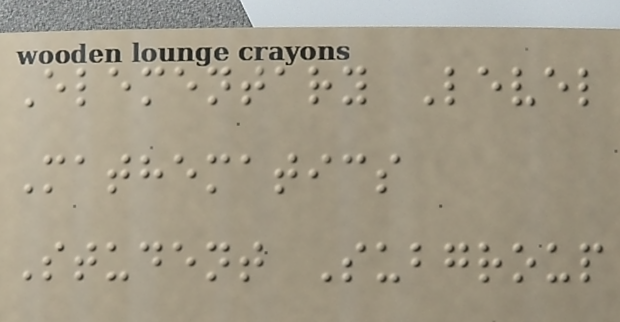Elementary Level
Mathematics
Student Subgroup
